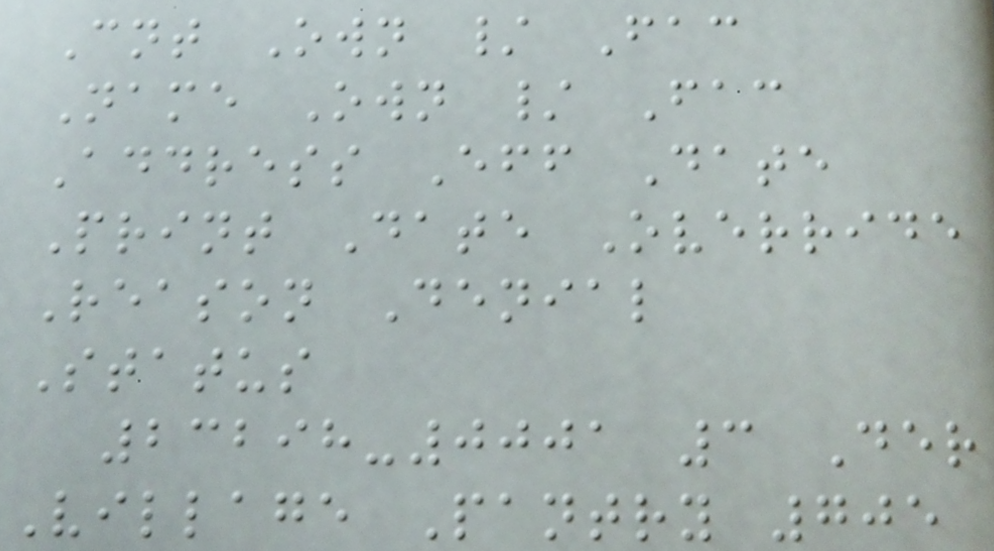Cnt Own / Fac
Name Own / Fac
Address Eff Date
Print Date Override
Reason Denial
Status
23298-0001 3 Der
Village Pantry 705
